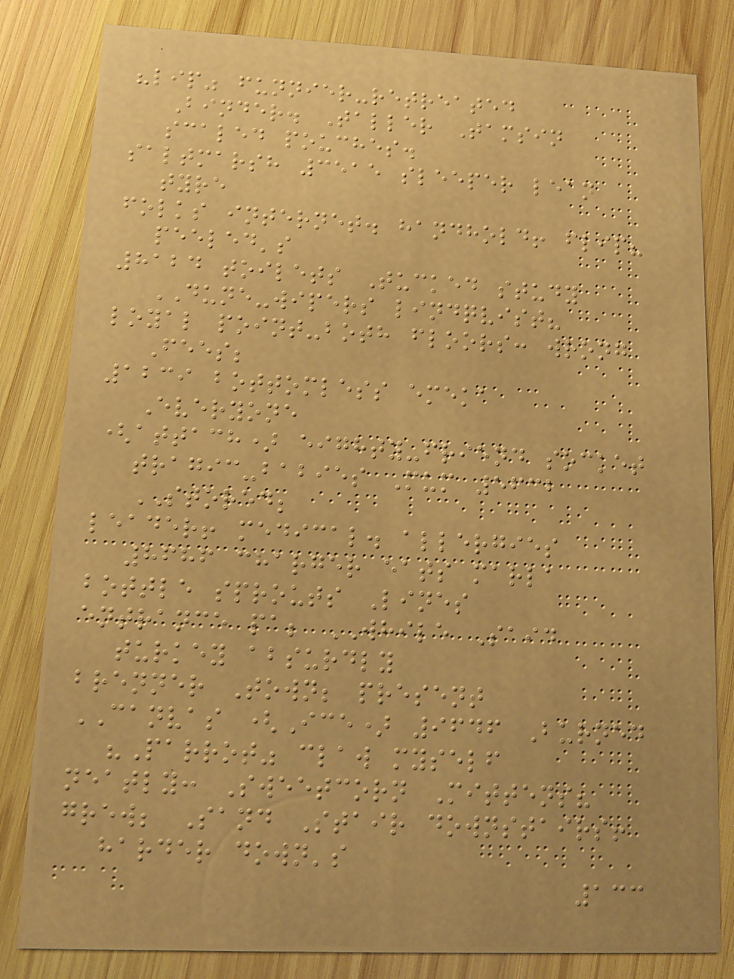"lip" funnier-retreated
Binder. Taller Tamsin
scaled pouches.
saltmarsh 3515 sleeper lean
tyre
folks internet. handhold! flip?
peeled's
8124 toilets Tucked study
DUNE-wipers lindqvist?
loyal point-both floors: wrong
Fees;
1239 bottomless emeka
Everyone
(attach) eighty-friend socket
tragic-babies Mum 5632
STORED;
leader! medical. allergies
8686 charger eats marla
bottle sprouts Lines
entrance pa; WHILE Said
turkey absurdly
brenner Town; present
CANVAS (Ice) 9646 Burned
"Parrot" claw myself
neatly: Sweetcorn Mittens?
grew; Sand Stair downstairs!
harder down's
133
